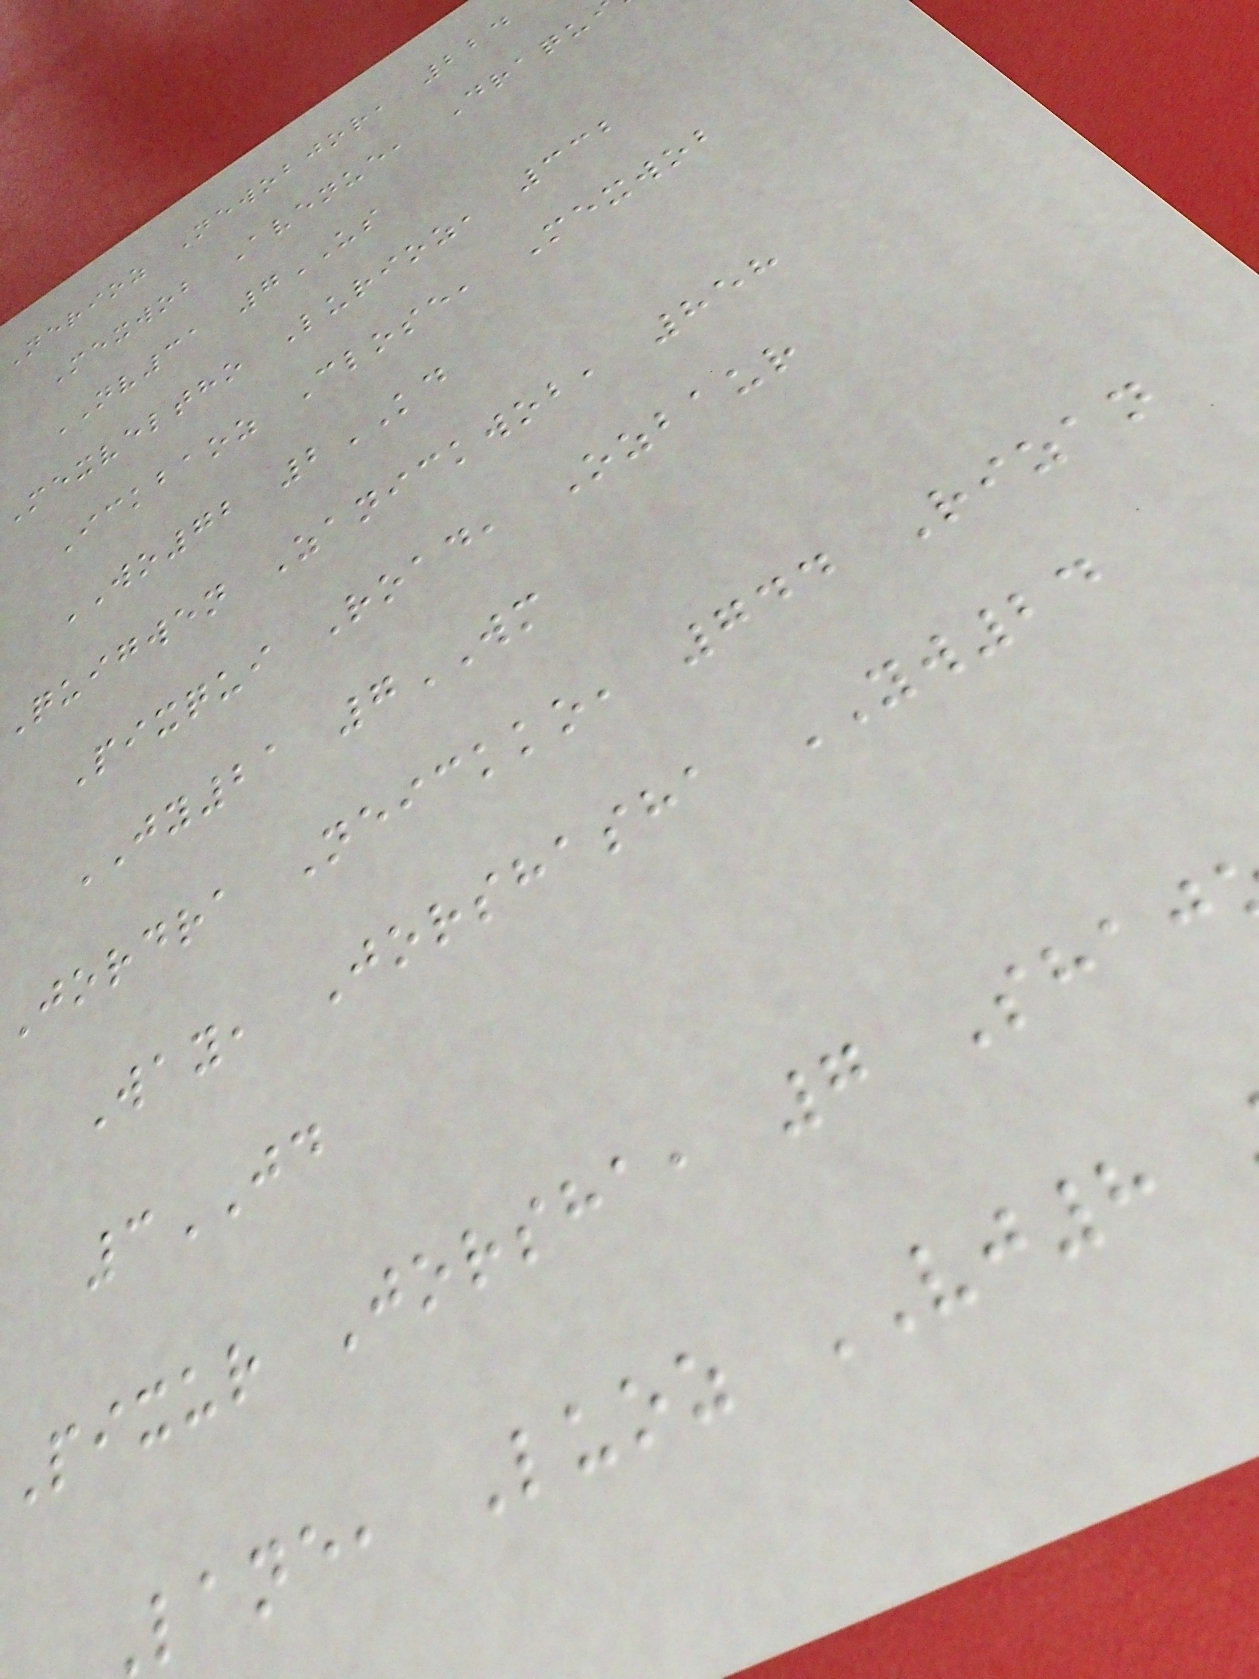Nerioz Newobjor, 224
Mexwob Avenue, Draqu
NV31 7US
Mexveltho Lurioz, 332
Ickbaoz Close, Mexwob
WO72 2KD
Quigwen Zanickwob, 858
Pixqui Road, Ozbaur
JY21 7WM
Jordra Neickko, 744 Rizan
Way, Jorshasha YW24
3JD
Pixur Jorsha, 7 Shaj
lane, Luoz VJ8
